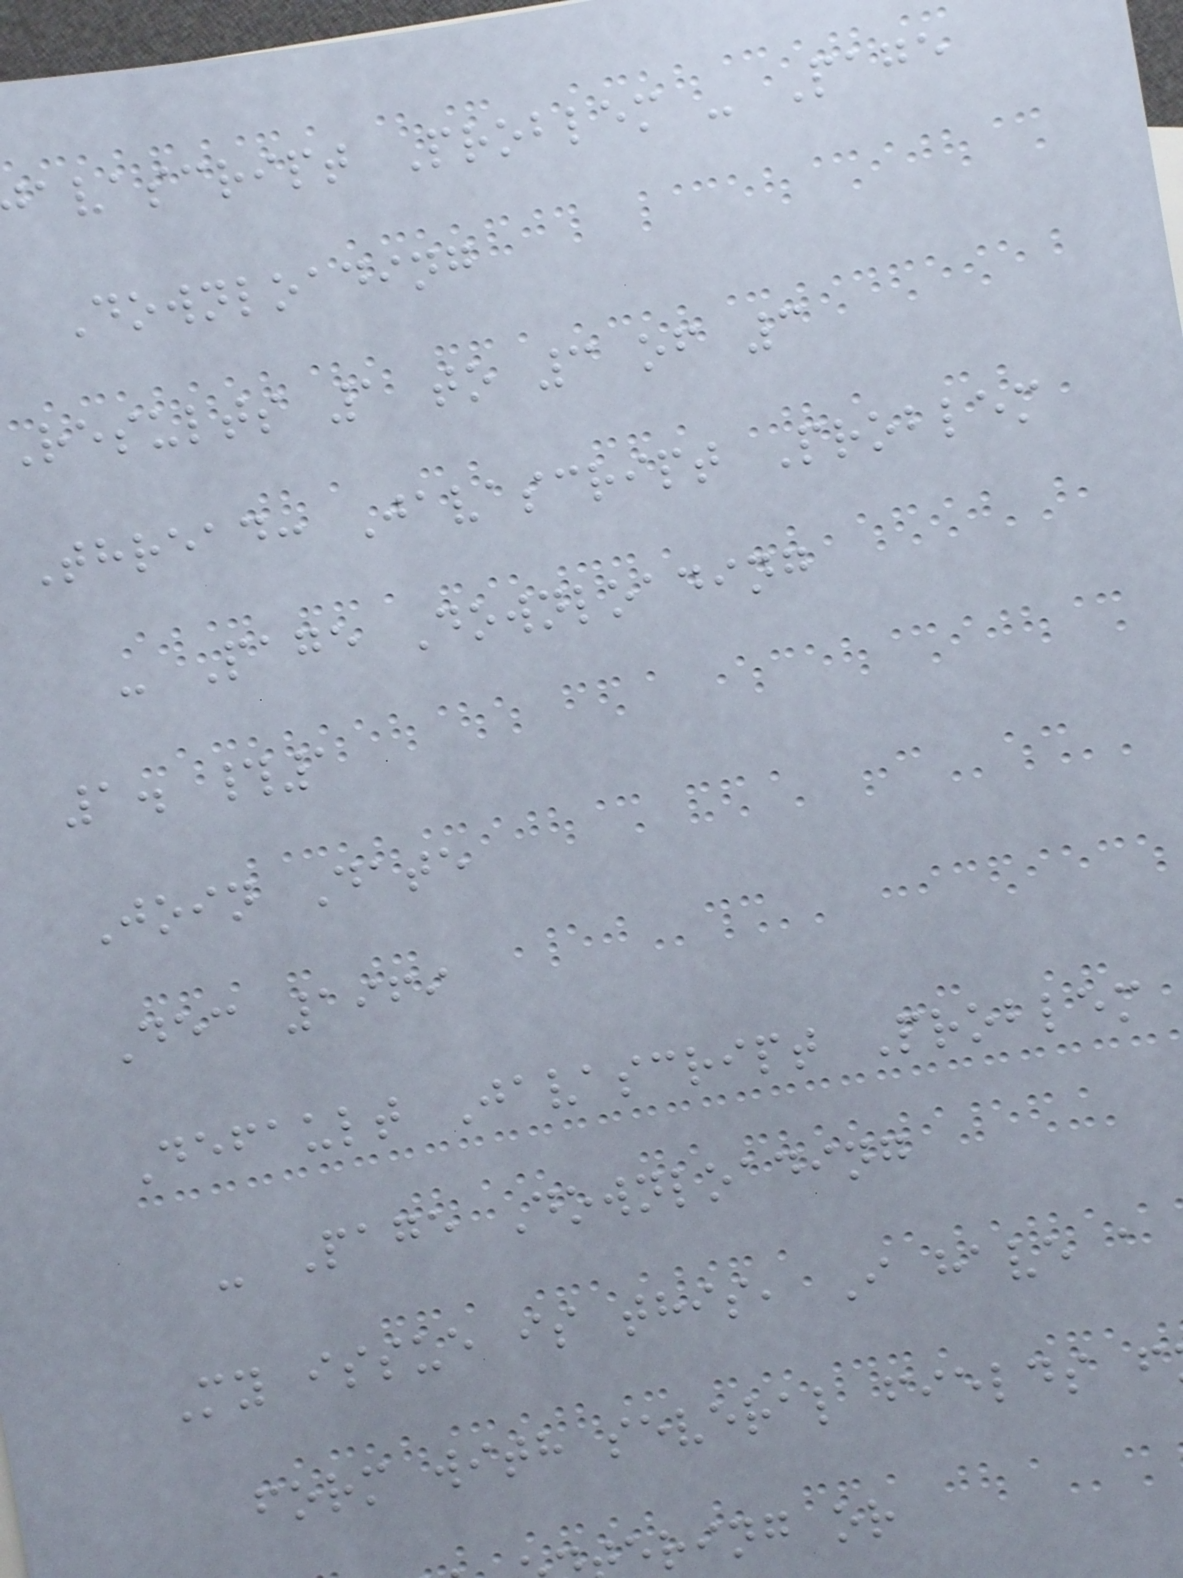avascript Problem - Page
Downloading
results 1 to 3 of 3
Thread: Javascript Problem
- Page Downloading
1. #1
Join Date
Dec 1969
Default Javascript Problem
- Page Downloading
My issue is this, I have a
form with several fields f
ering or
